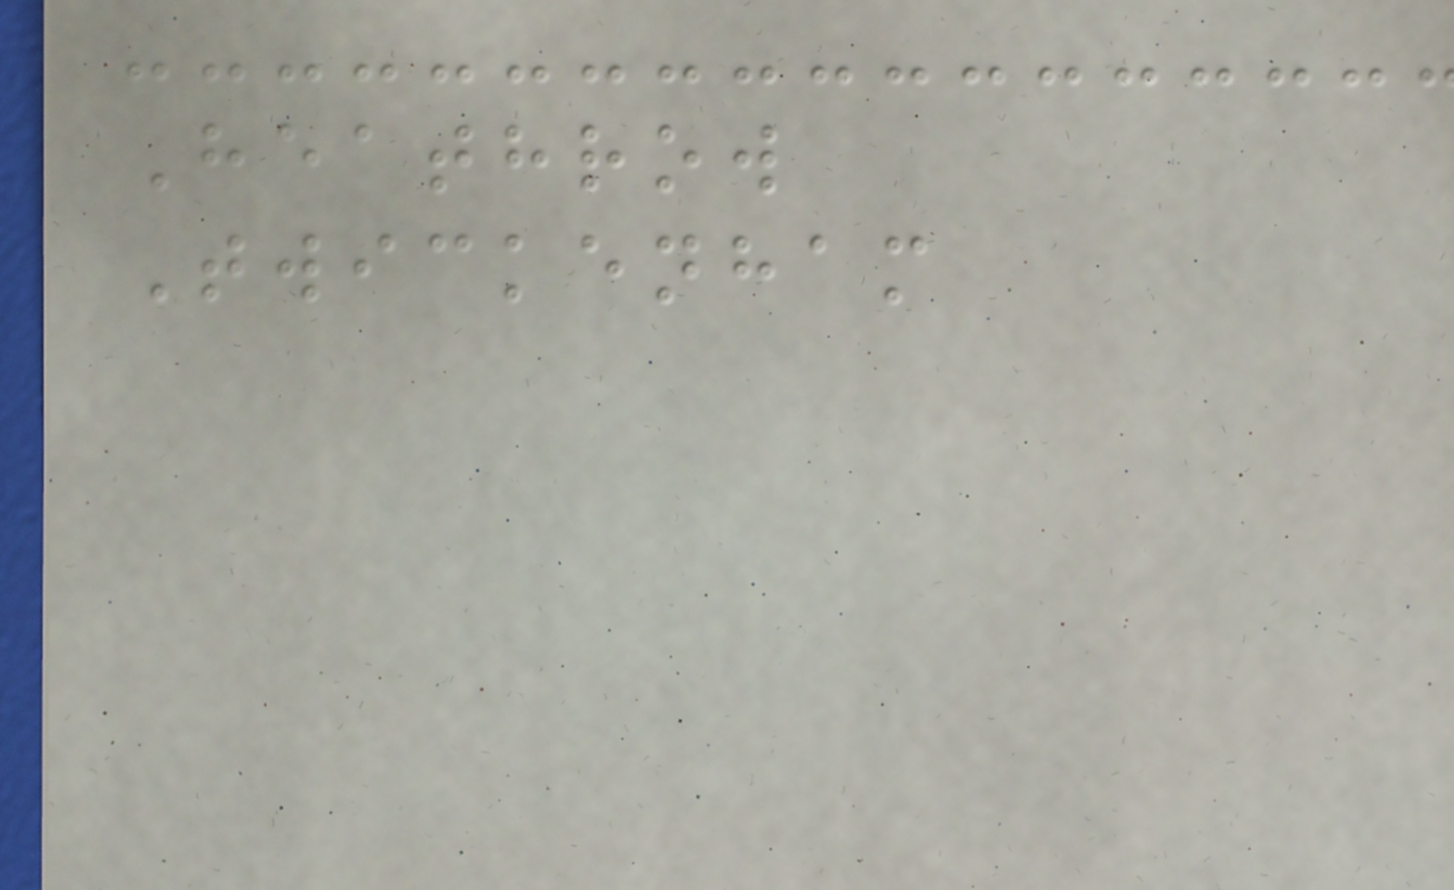Heathrow
Twickenham
